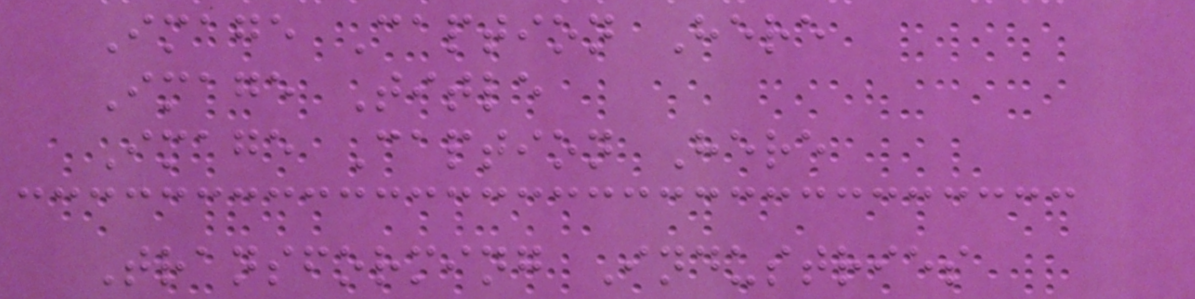Image Caption Here
Image Title
Image Caption Here
Transforming Industries
